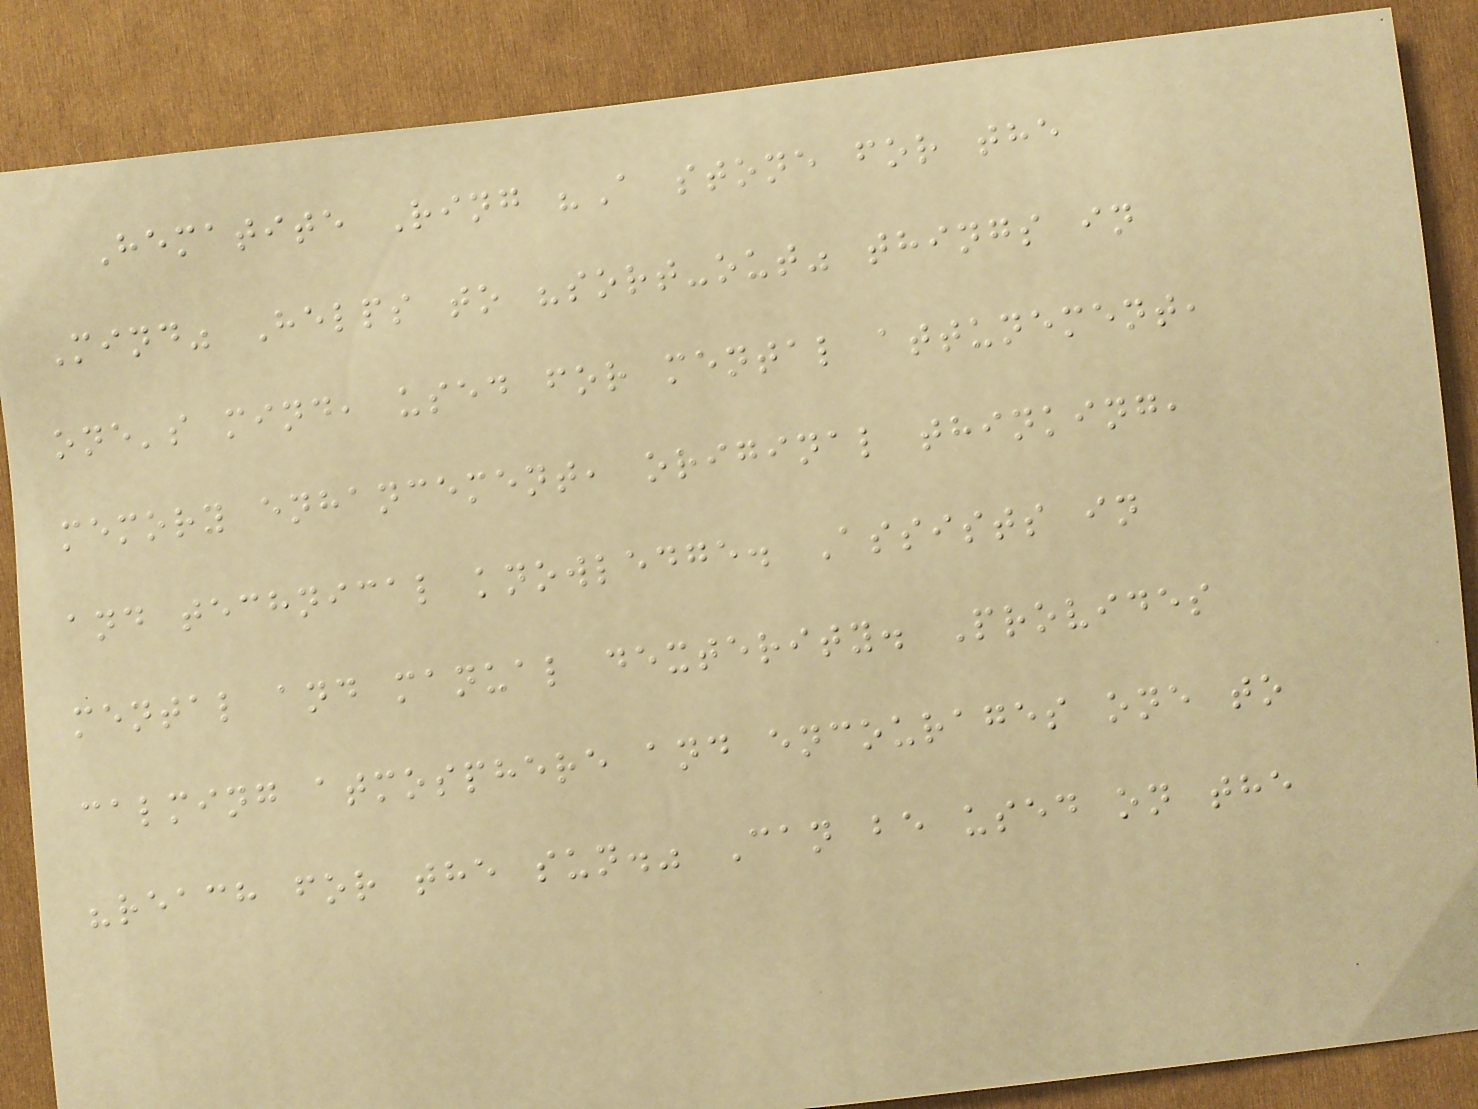Hematite Ring "A stone for the
Mind" Helps to "sort-out" things in
one's mind, used for mental attunement,
memory enhancement, original thinking,
and technical knowledge. Assists in
mental and manual dexterity. Provides
calming atmosphere and encourages one to
"reach for the sun." Can be used on the
